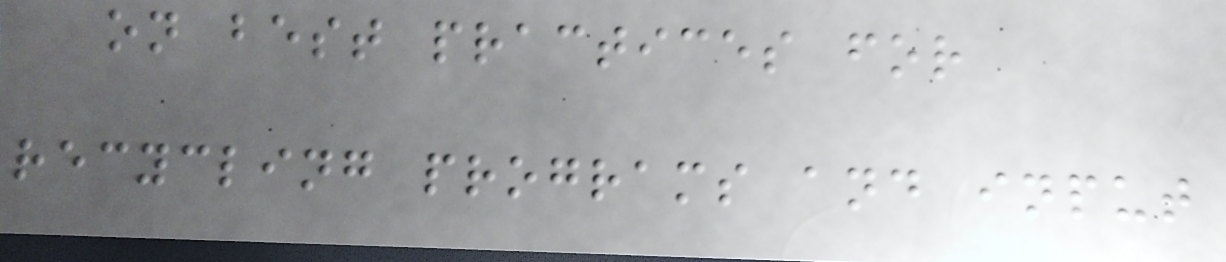on best practices for
recycling programs and input
